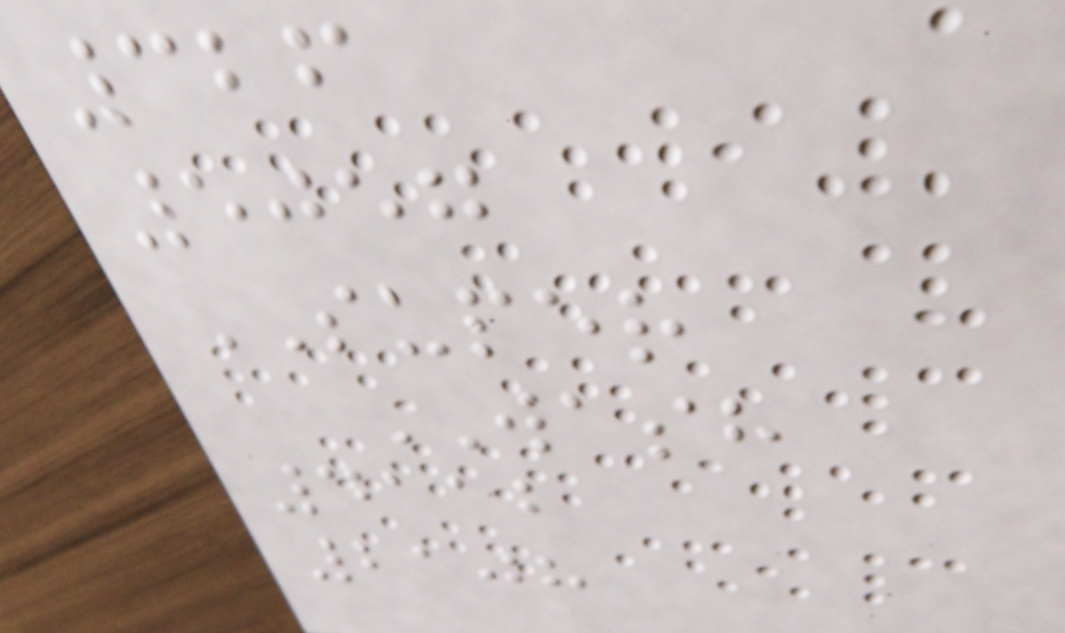326
5057
SUPER
WASH
4112
2108
